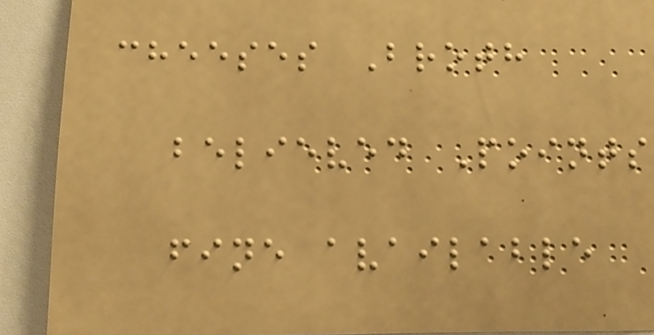cheeses Broth
believed Points
fine available
